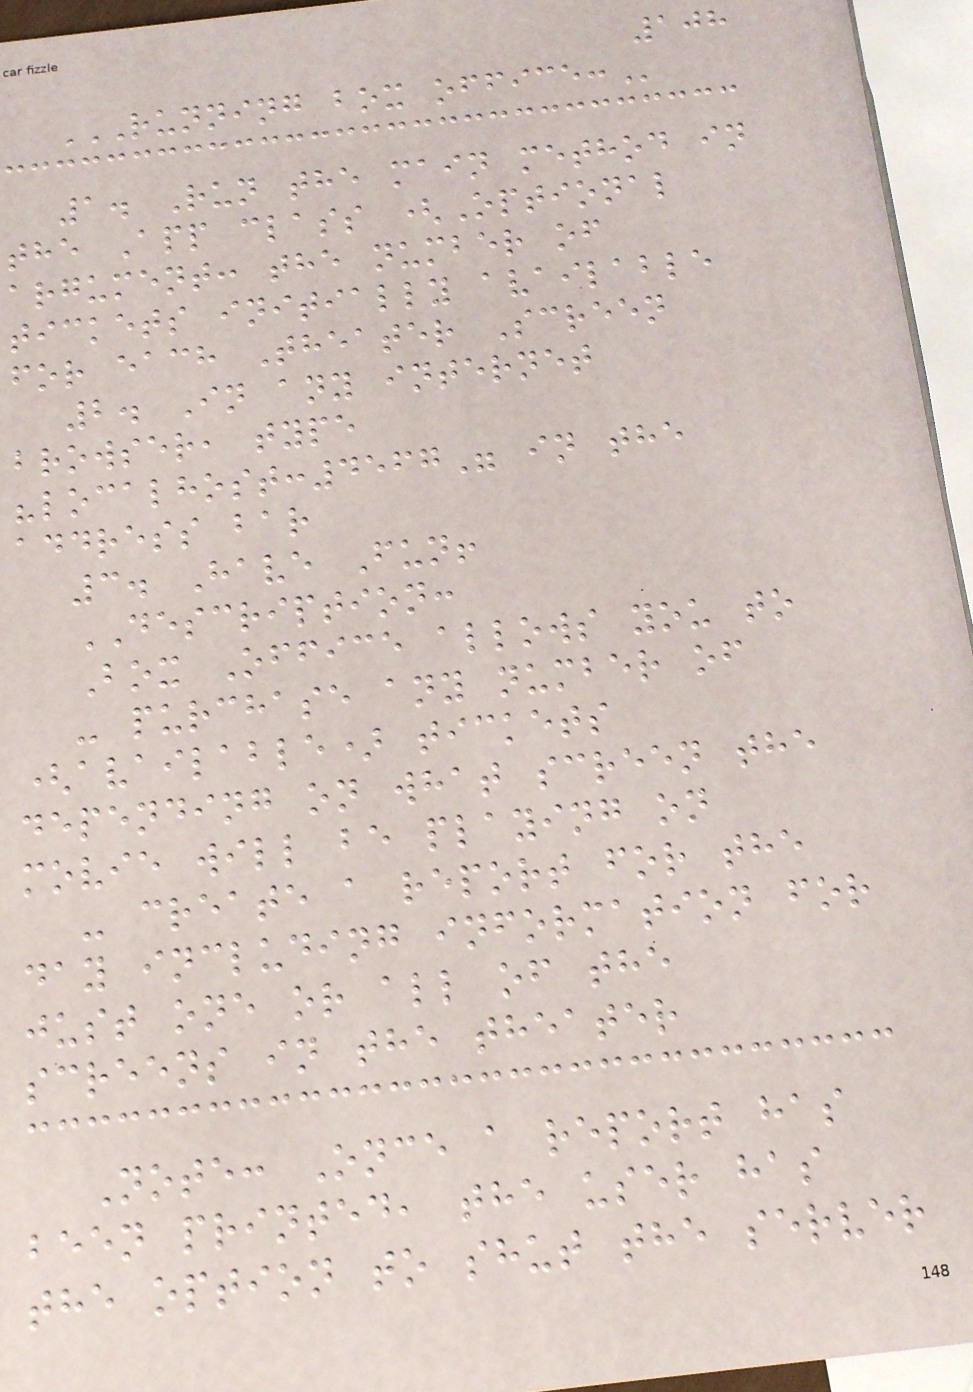108
RUNNING BOX OFFICE:
1. Run the main method in
the App class (Optional
argument: the number of
tickets initially available
for each Theater Screen
2. In any internet
browser, type
"localhost:4567" in the
address bar
3. Have Fun!
DESCRIPTION:
Box Office allows you to
- purchase any number of
(available) tickets
depending on what screen the
movie will be playing on
- create a report for the
day including information for
just one or all of the
screens in the theater
Note: Once a report has
been printed, the user has
the option to shut the server
